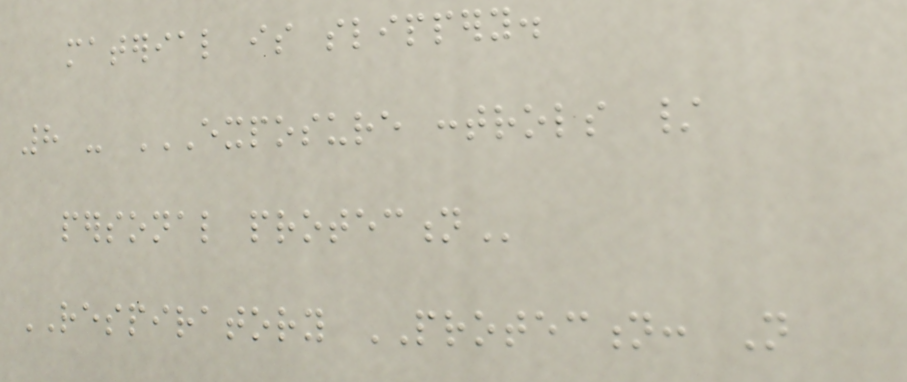material is slippery.
8 - EXPOSURE CONTROLS /
PERSONAL PROTECTION
RESPIRATORY PROTECTION: Not
